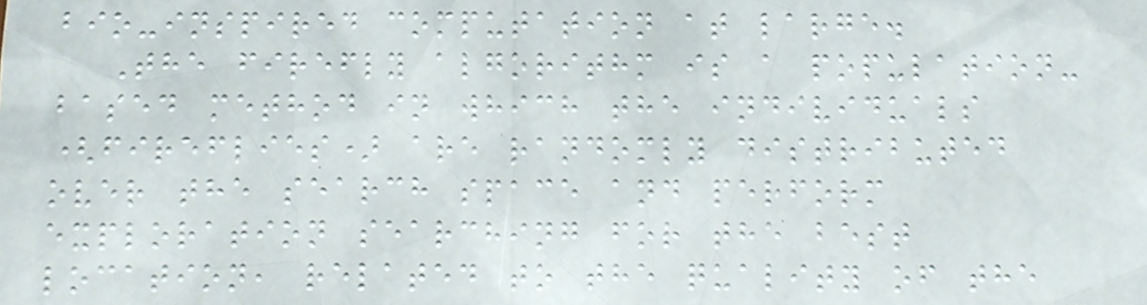bio-inspired computation at large.
The firefly algorithm is a population-
based method in which the individuals
(fireflies) are randomly distributed
over the search space and perform
exploration searching for the best
location, related to the quality of the
